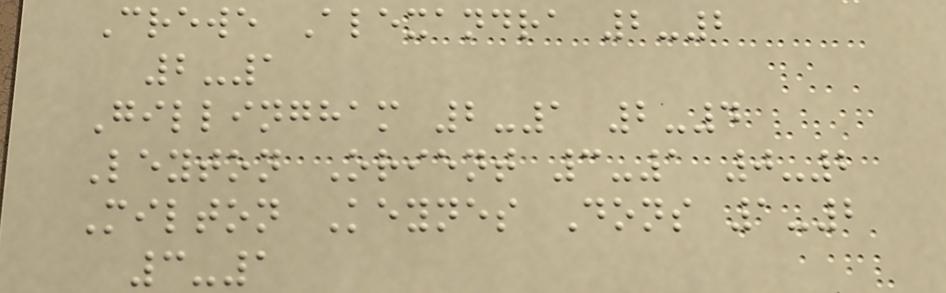Crewe Alexandra 2-2
2-1
Gillingham 2-1 2-4
Leyton Orient 3-1 0-2
Milton Keynes Dons 1-2
3-1
